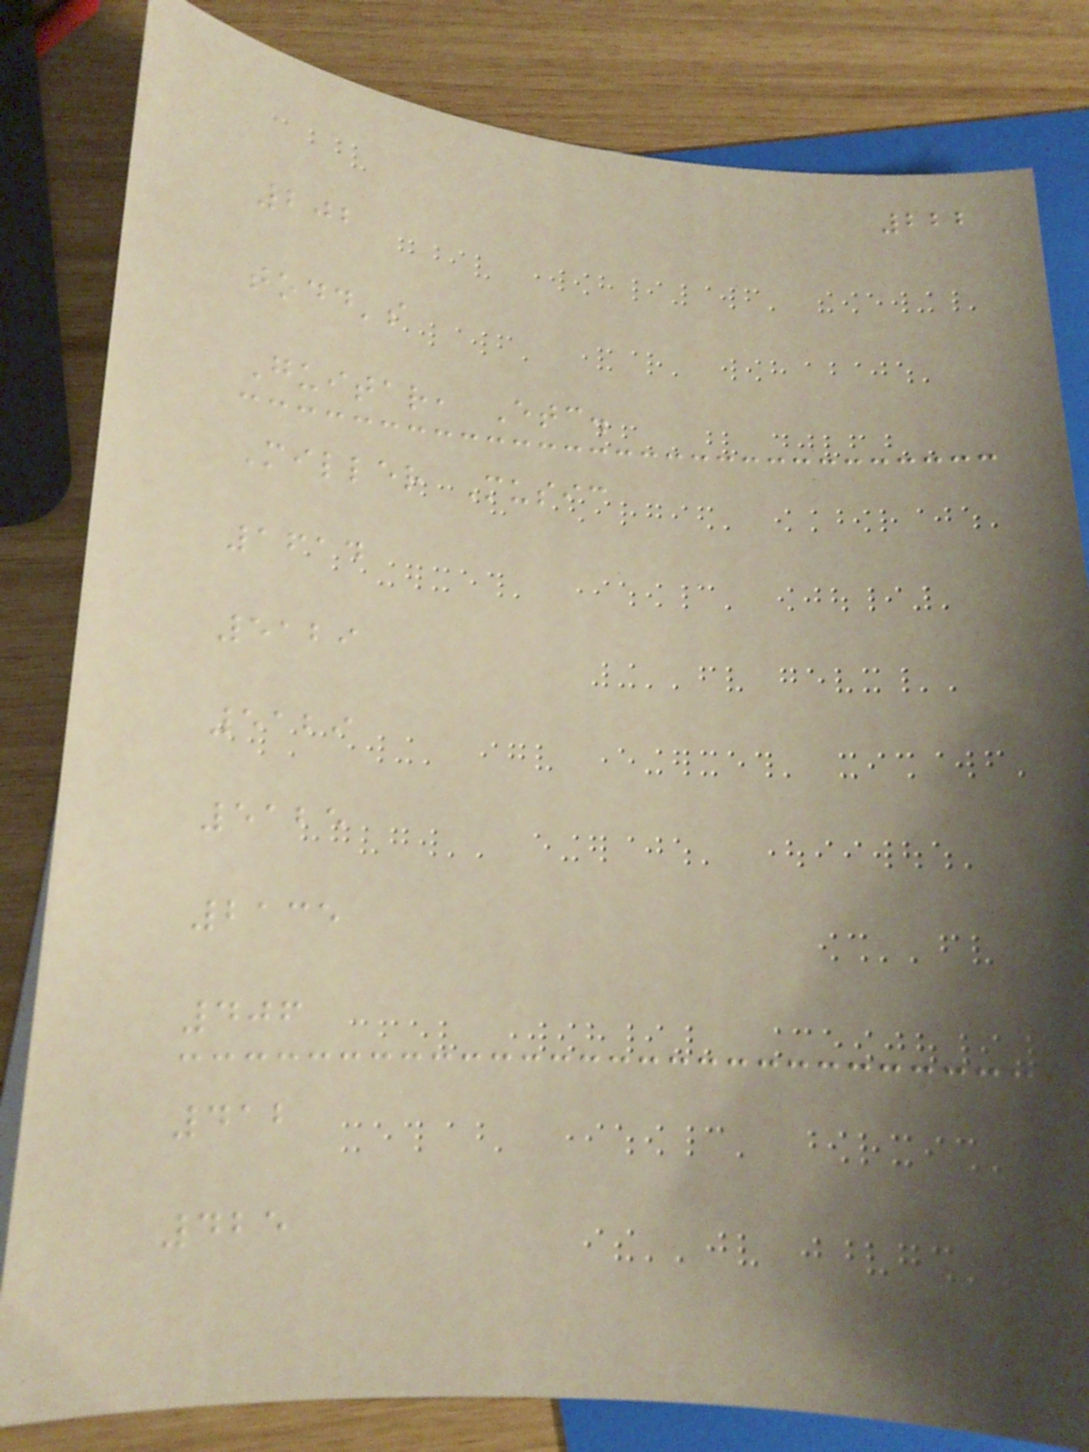222
202
todd's
Guitar, Etc.
Miller Music
1614
5129
5129
5125
2135
406
412
425
